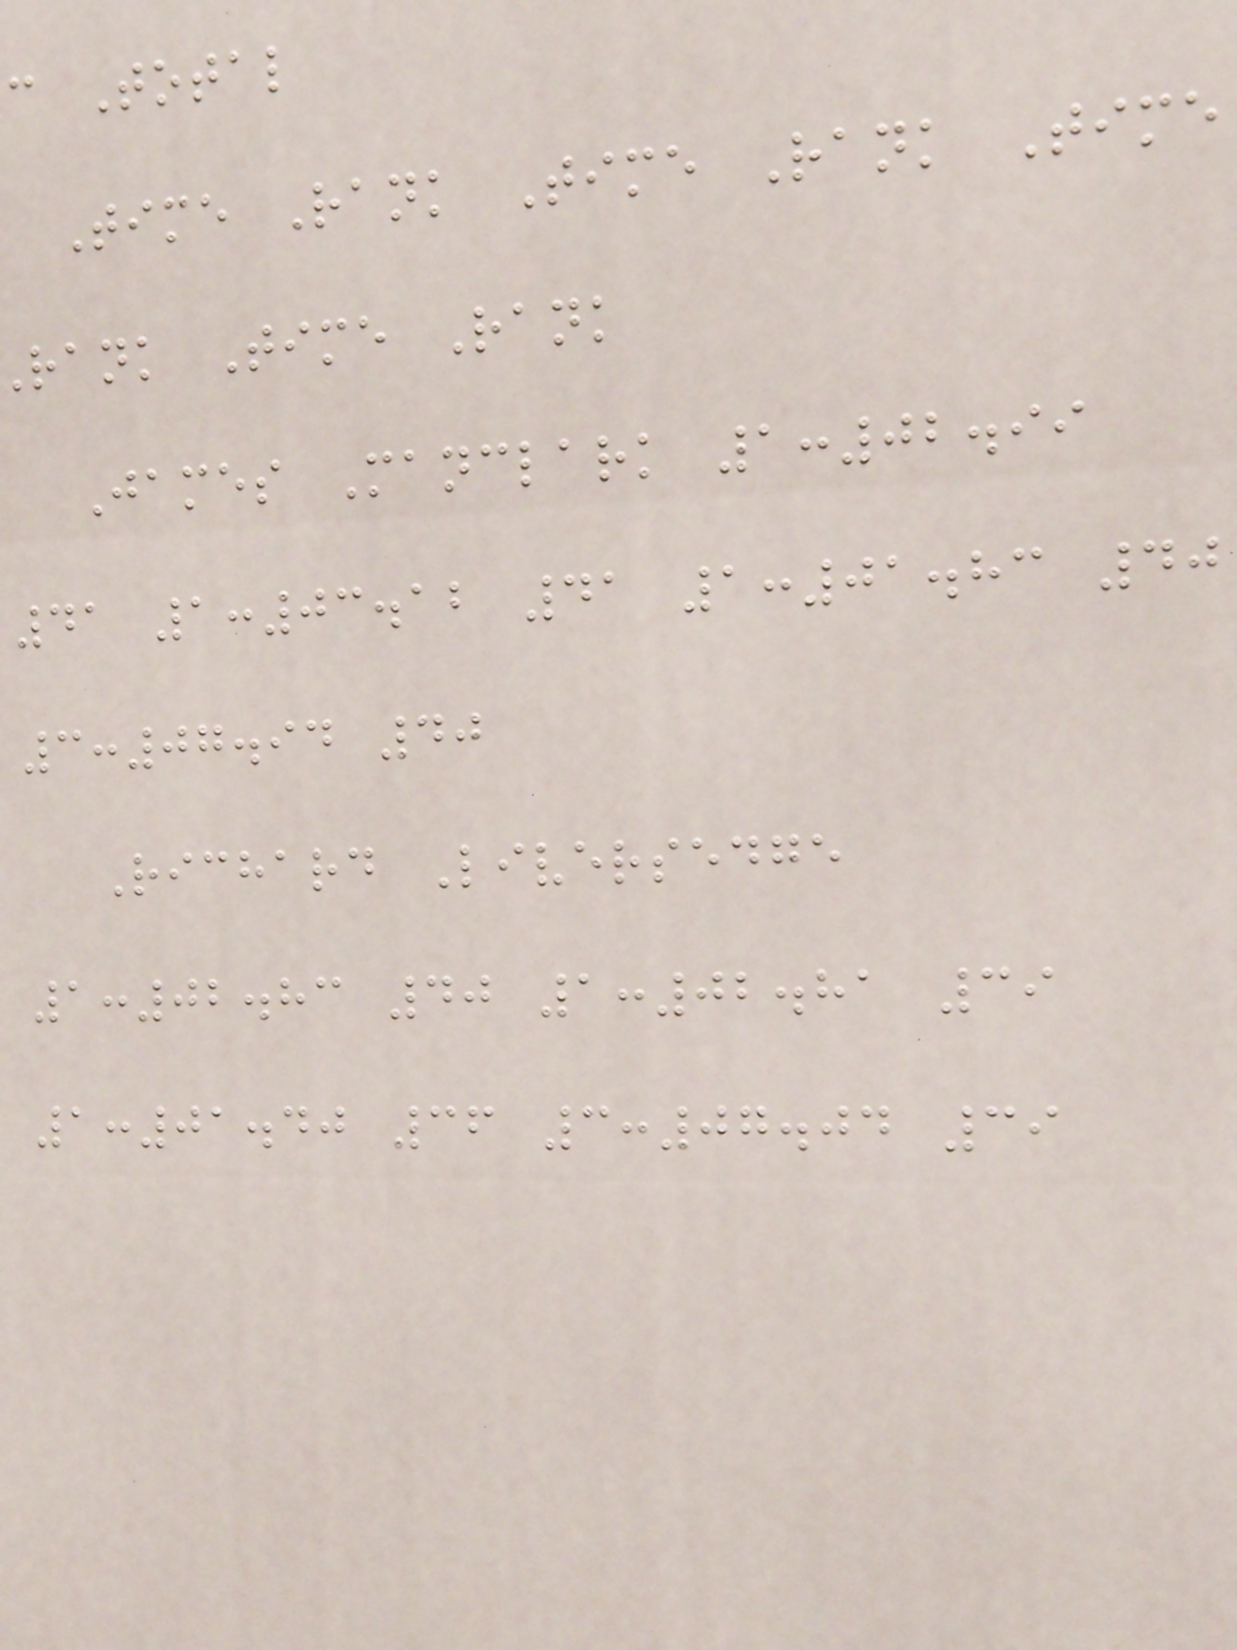c Total
Time Rank Time Rank Time
rank Time Rank
James Manclark 1:02.99
41 1:03.12 41 1:01.83 40
3:07.94 40
Richard Liversedge
1:02.83 40 1:02.81 39
1:01.40 36 3:07.04 39
